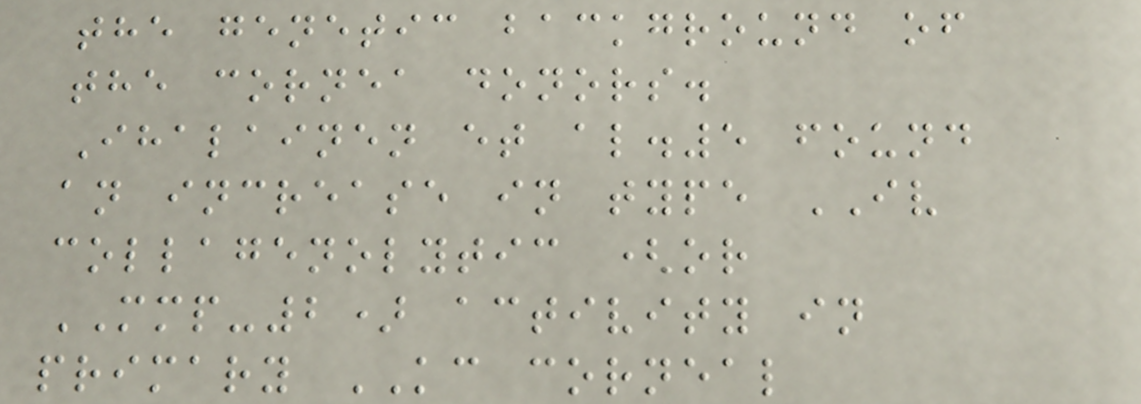the genetic background of
the cornea donors.
Ihalainen et al.5 found
an increase in type IV
collagenolytic (or
MMP-2) activity in
primary KC corneal
